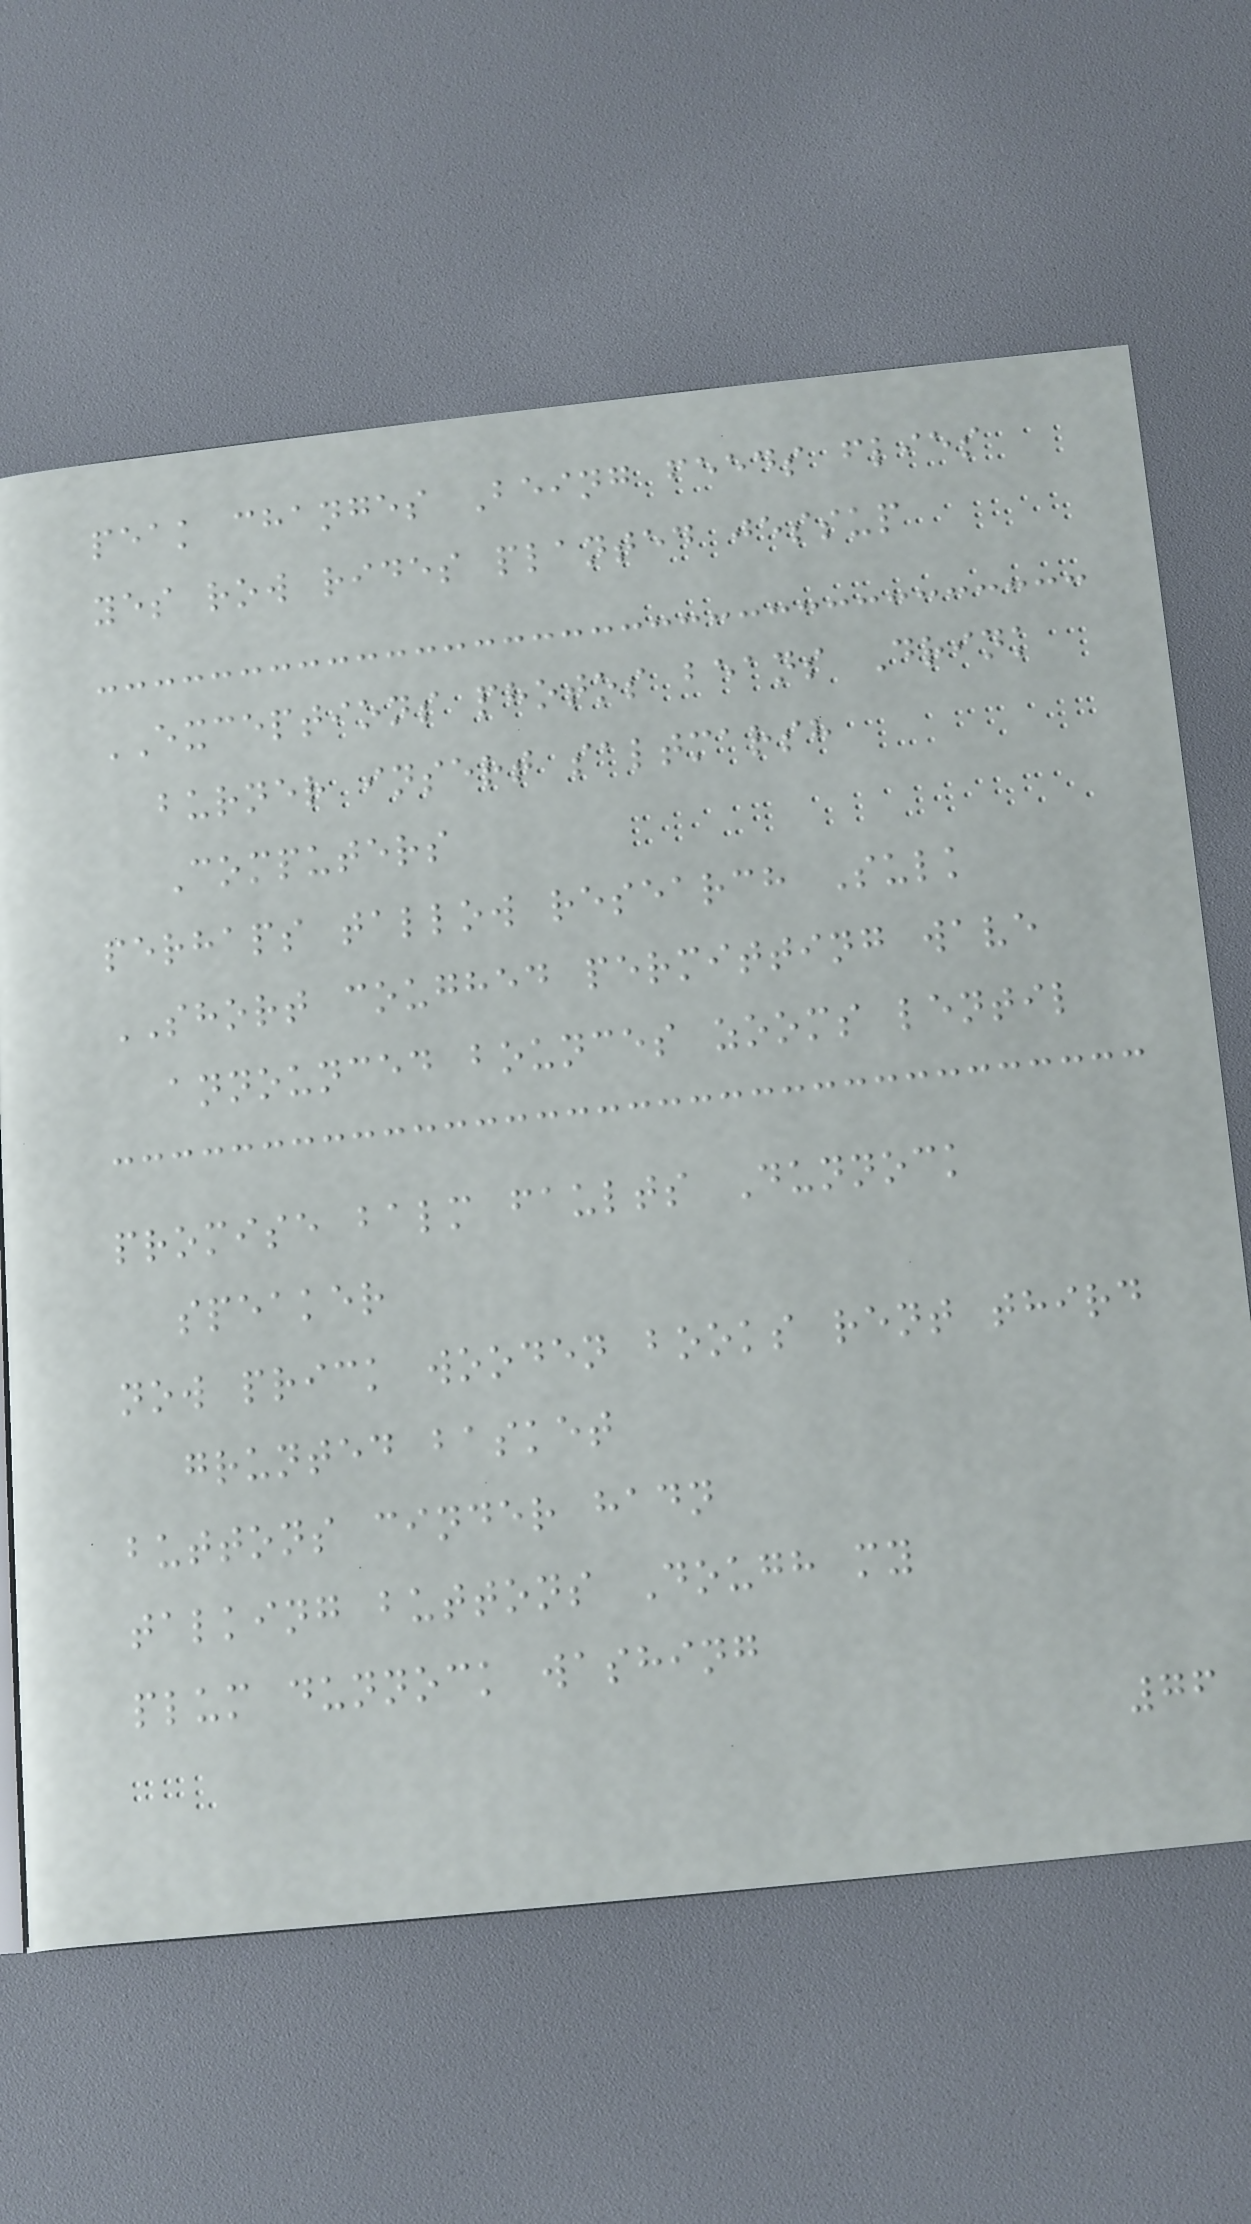peak changes Being feeds flies
yes row rides planted jessup
EXCEPTIONS photos beans Drink
burner insert saltmarsh
Computers
perhaps tallow research Sulk
SHORT coughed permitting wave
announced bounces zooms lentil
promise balm faults Dunnock
speaker
now prick wooden books rent third
grunted basket
buttons cinder hadn
talking buttons Dough my
plum dunnock washing
76
